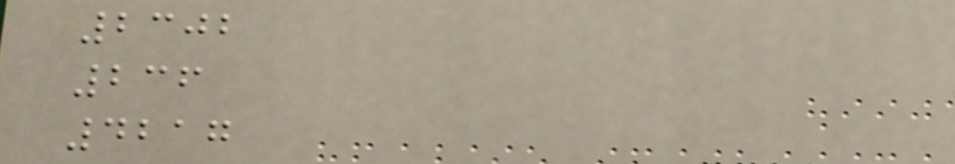2302
236
4217
